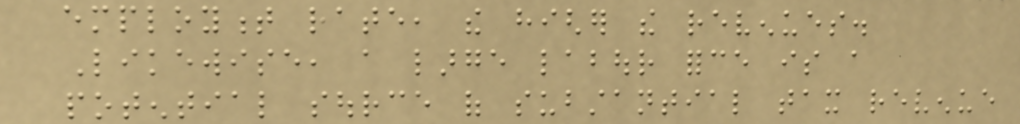employment rate, the higher the revenues.
Likewise, a large labour force is a
potential source of substantial tax revenue
